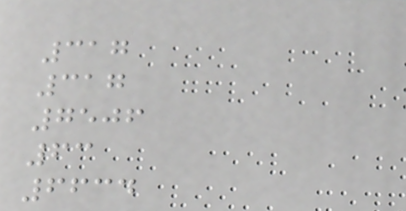317
317
7506
63
6634
